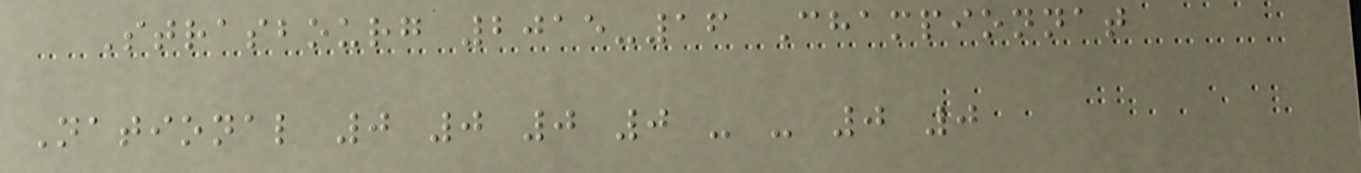Strasbourg 2015-16 Championnat
National 0 0 0 0 - - 0 0
